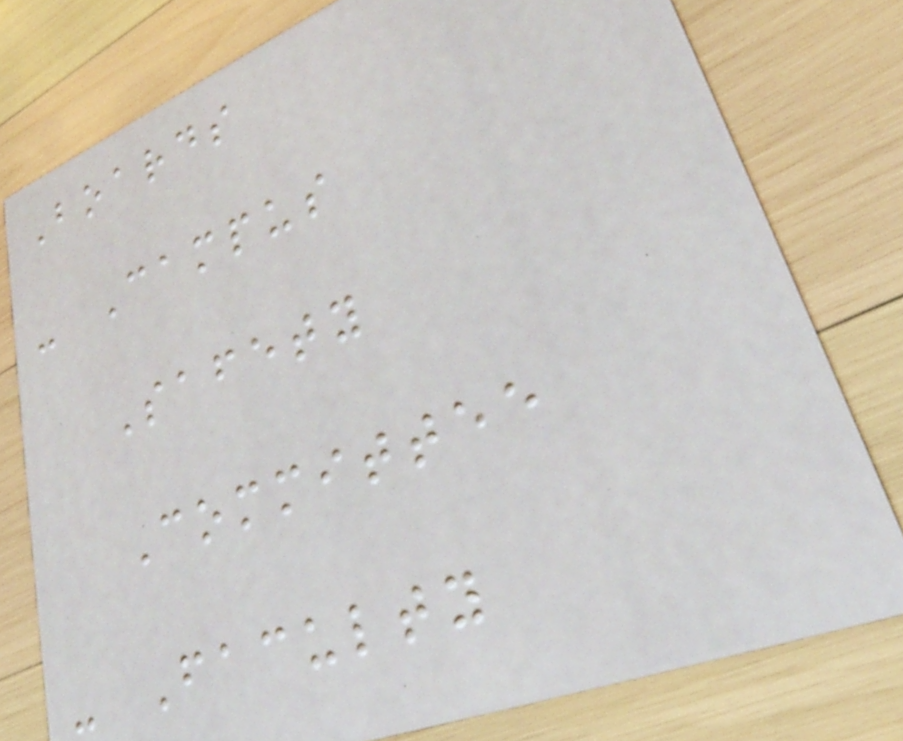Boards
- Campus
Safety
Committee
- Faculty
